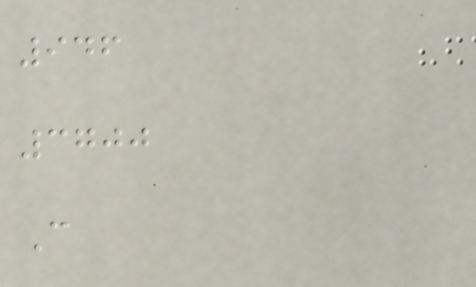946
3700
C
